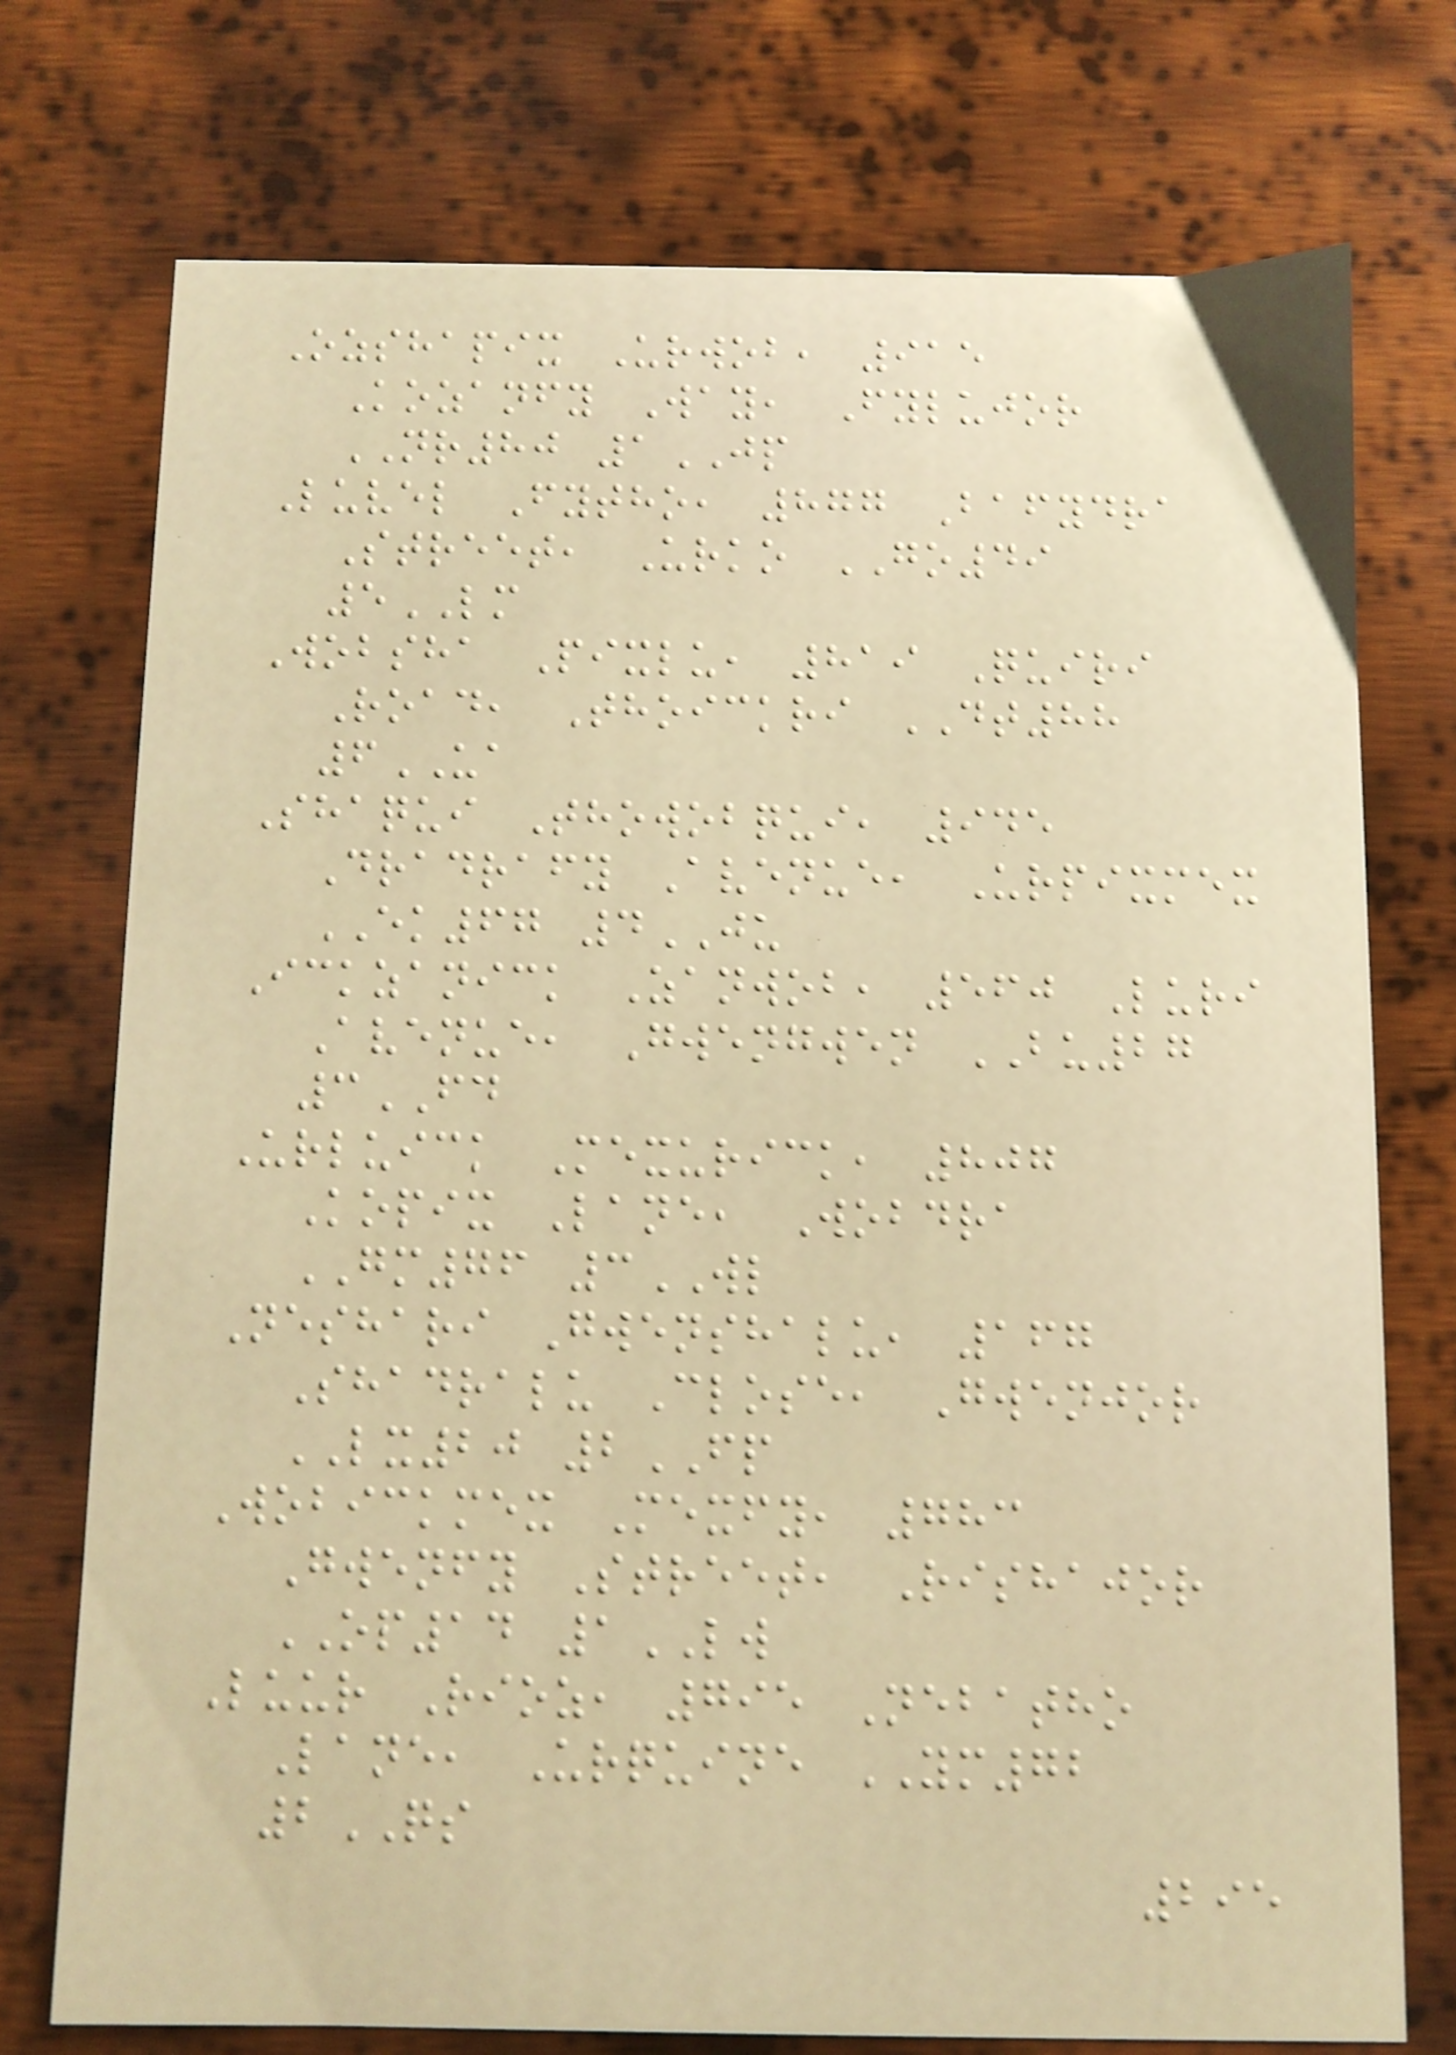Ozshapix Urwob, 915
Kozanfy Way, Fylujor
NR80 1JP
Luvel Fytho, 877 Bafydra
Street, Urko GO49
5LM
Wobsha Pixlu, 819 Quiri
Road, Thoickri DT88
6UA
Shaqui Thowobqui, 945
Dradrafy Avenue, Urpixmex
EK67 4JU
Ickzanick Zanwob, 560 Luri
Avenue, Gwengwen BU27
3FD
Urluick Mexurick, 807
Kopix Lane, Wobdra
GM76 3WL
Neshari Gwenshalu, 167
Shadralu Close, Gwenjor
LX20 2FP
Wobickmex Mexfy, 783
Gwenfy Street, Rishajor
OP14 1LW
Luur Rioz, 795 Nebatho
Lane, Urquine YM72
2QS
295
